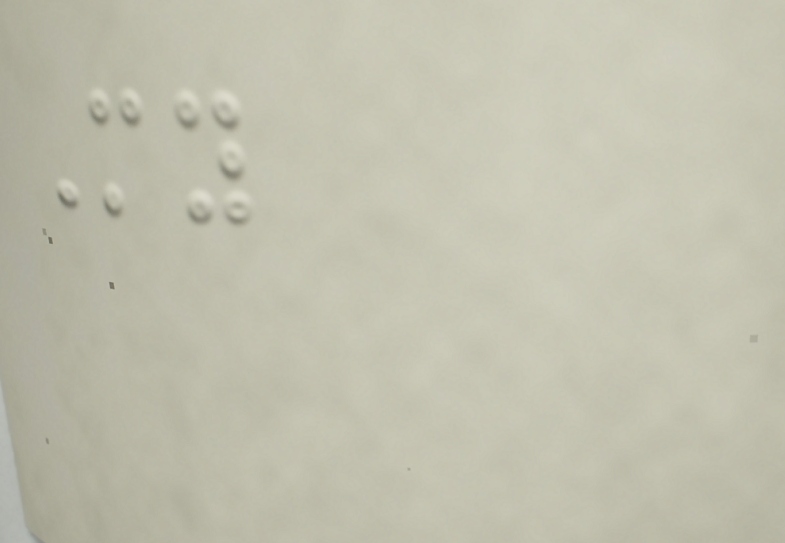My
